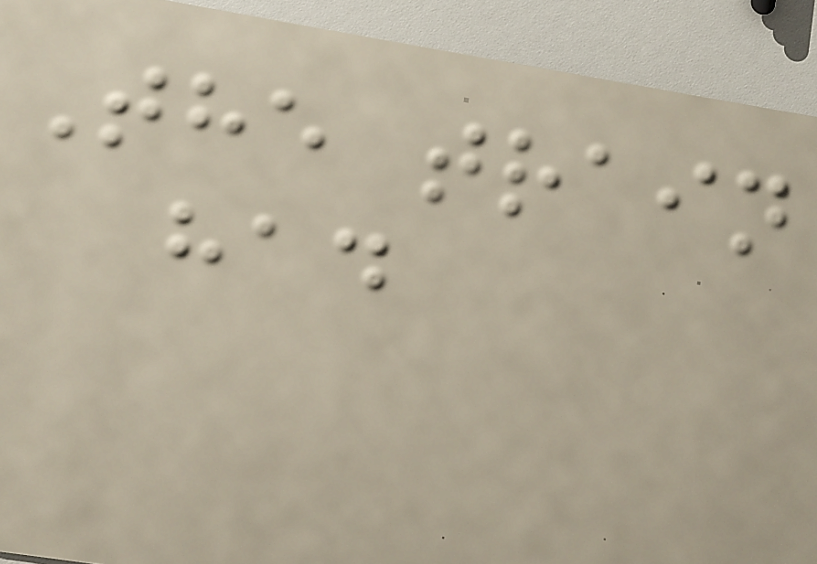The train
had
